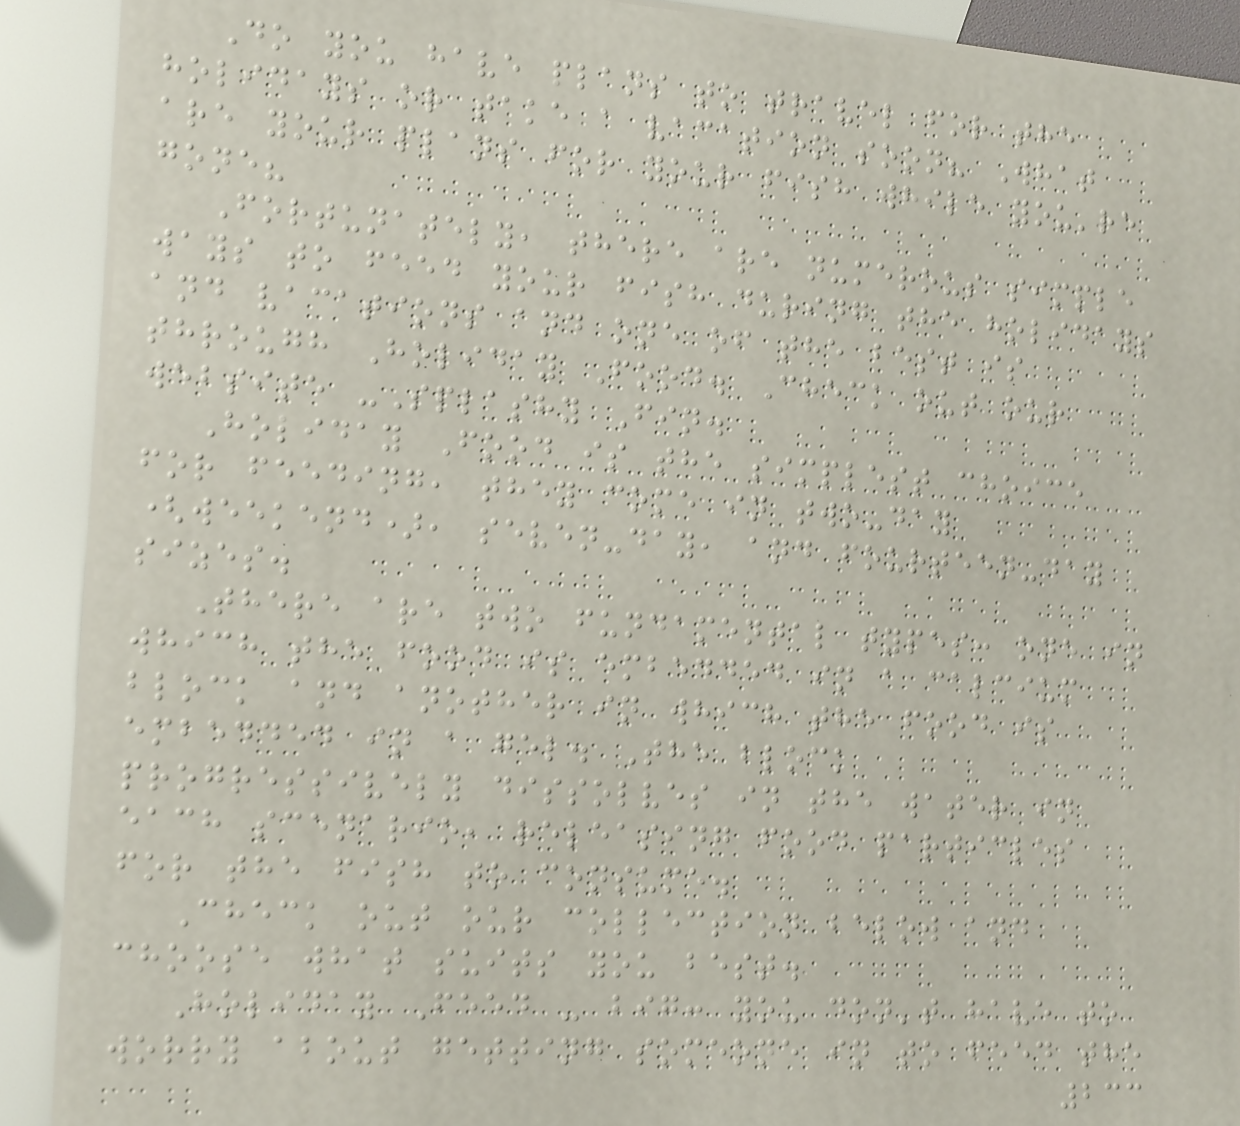Do you have plans to travel for the
holidays or take a vacation soon? What
are your plans for your fish while you're
gone?
Fortunately, there are numerous simple
ways to feed your fish during the holidays
and vacations and one of the best is
through Holiday Food. Check out our
website -Splashy Fin.
Holiday Food is the simplest choice
for feeding, they come in two-day
(weekend), seven-day, and fourteen-day
sizes.
There are two fundamental types: one in
which the food is embedded in a calcium
block and another in which the food is
embedded in a gel. The block
progressively dissolves in the water in
each scenario, releasing food particles
for the fish to consume.
Check out our collection below and
choose what suits you best.
Holiday Feed - big: you don't have to
worry about getting someone in to feed the
233
